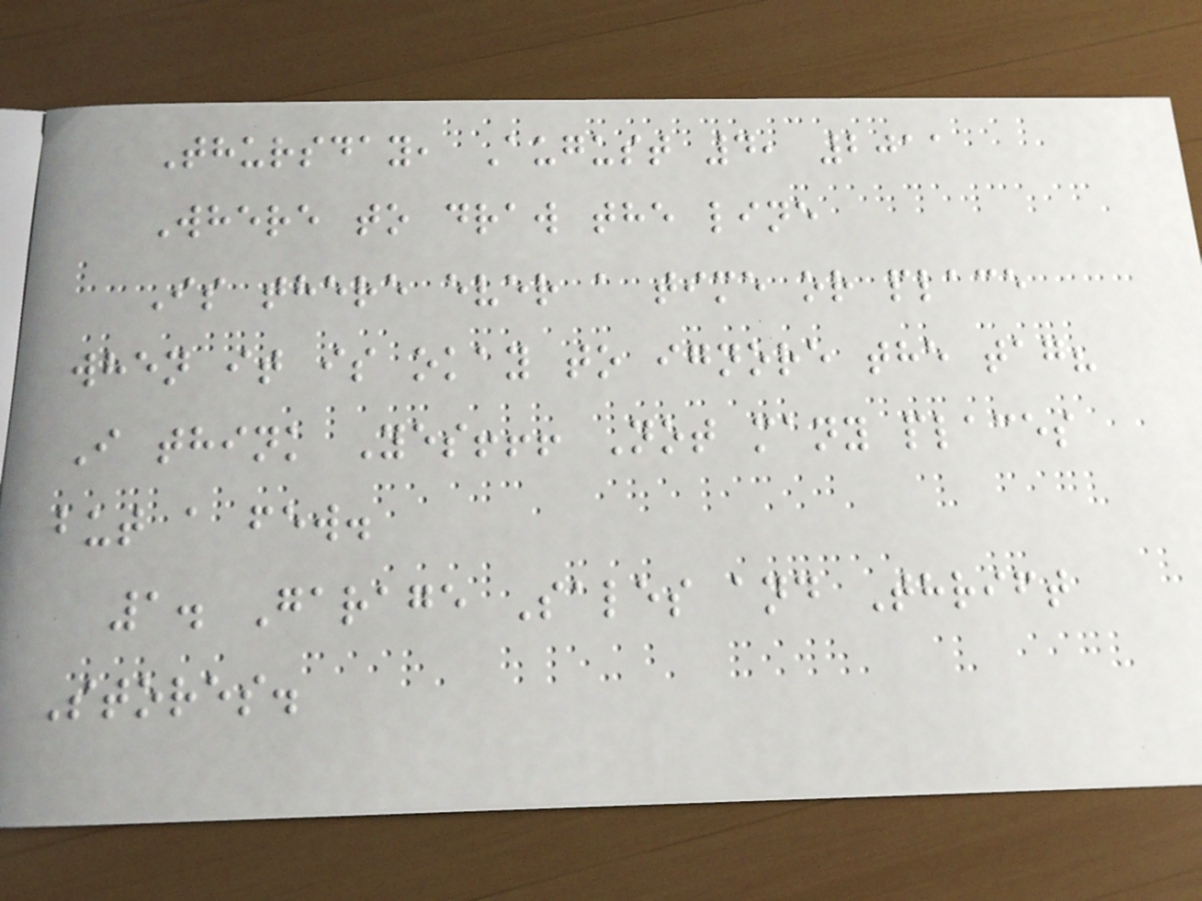Thursday, August 4, 2011
Where to draw the line
Is there ever a time or place
when it is okay to ignore the tag?
I think Yes!!! Not many places
but a few.
1. Garage Sales and Thrift
Stores.
